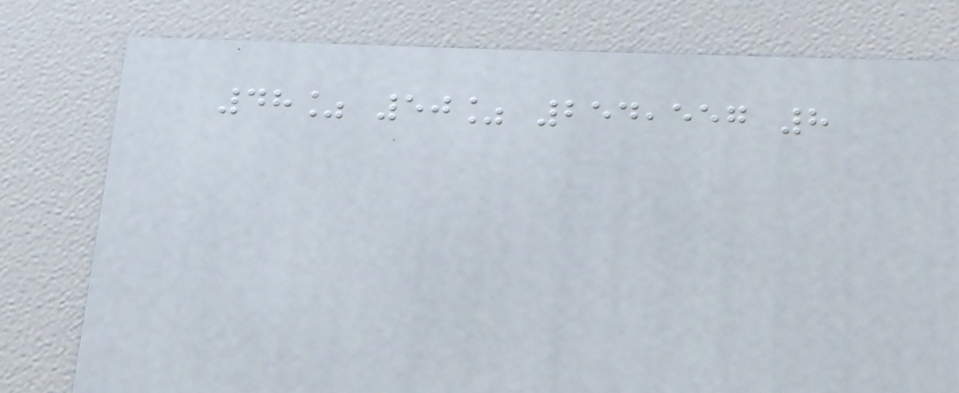48% 50% 254,557 8
